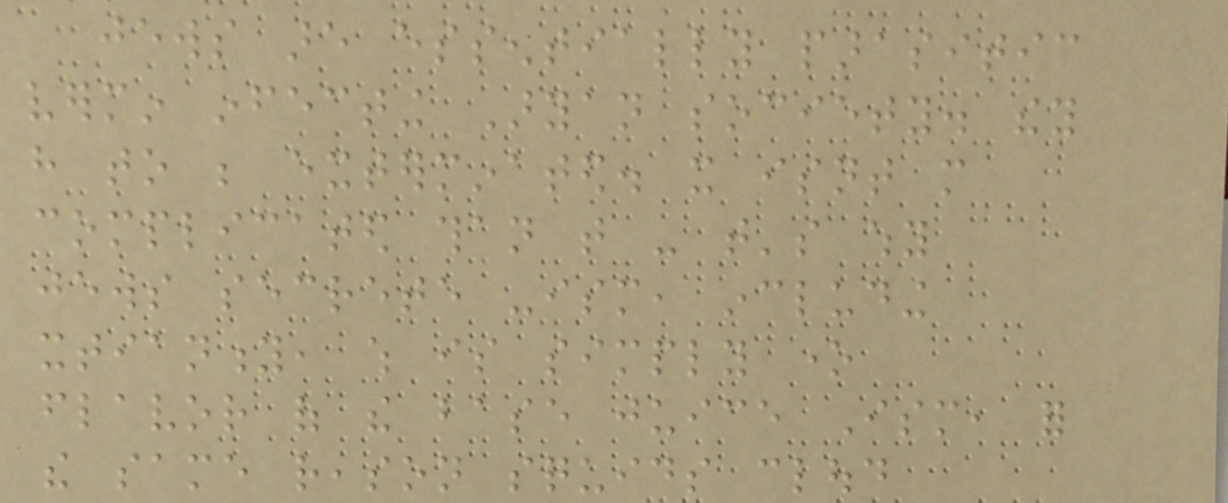jews are essentially parasitic
vermin infecting Aryan society. they
have to be exterminated. it isnt more
complicated than that - that's why
jews secrete -ism, including
xtianity, which is simply one
flavor of the base juice Ism, for
the same reason squids cloud
